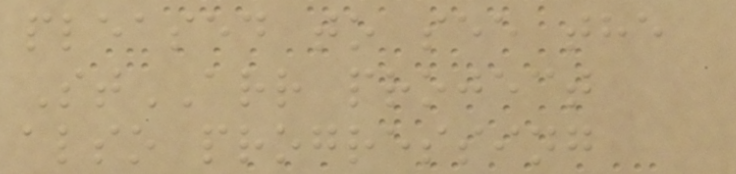pleased to see the
StARR project
also progressing
